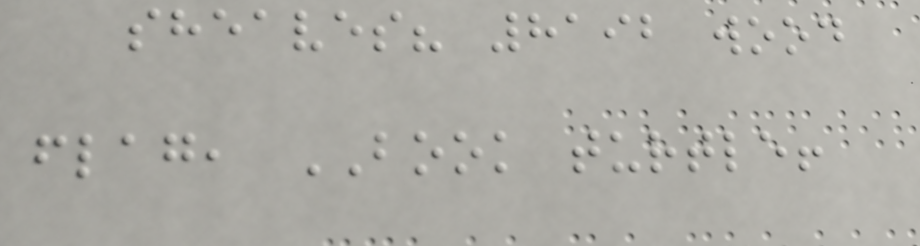sheaves? 8192 wood
flag, BOOK turtle!
